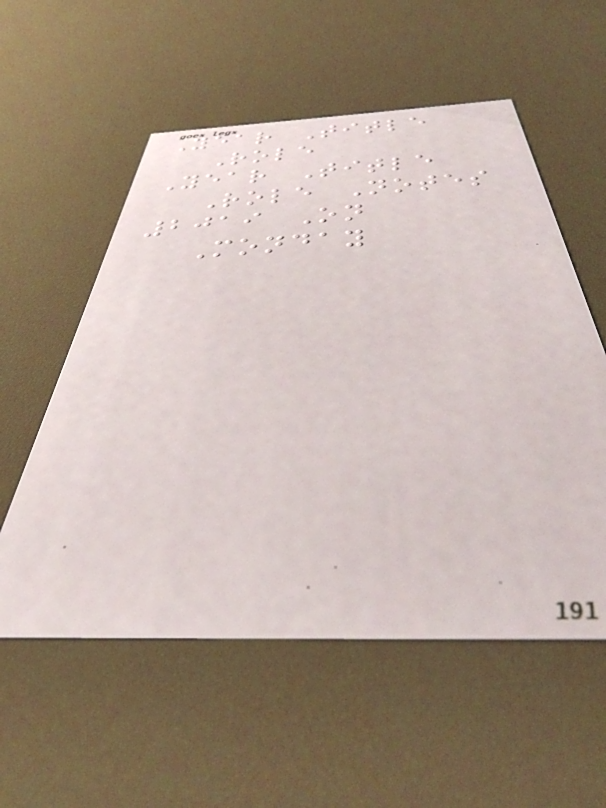Year Title
Role
Year Title
Role Notes
2019 On
Monday
